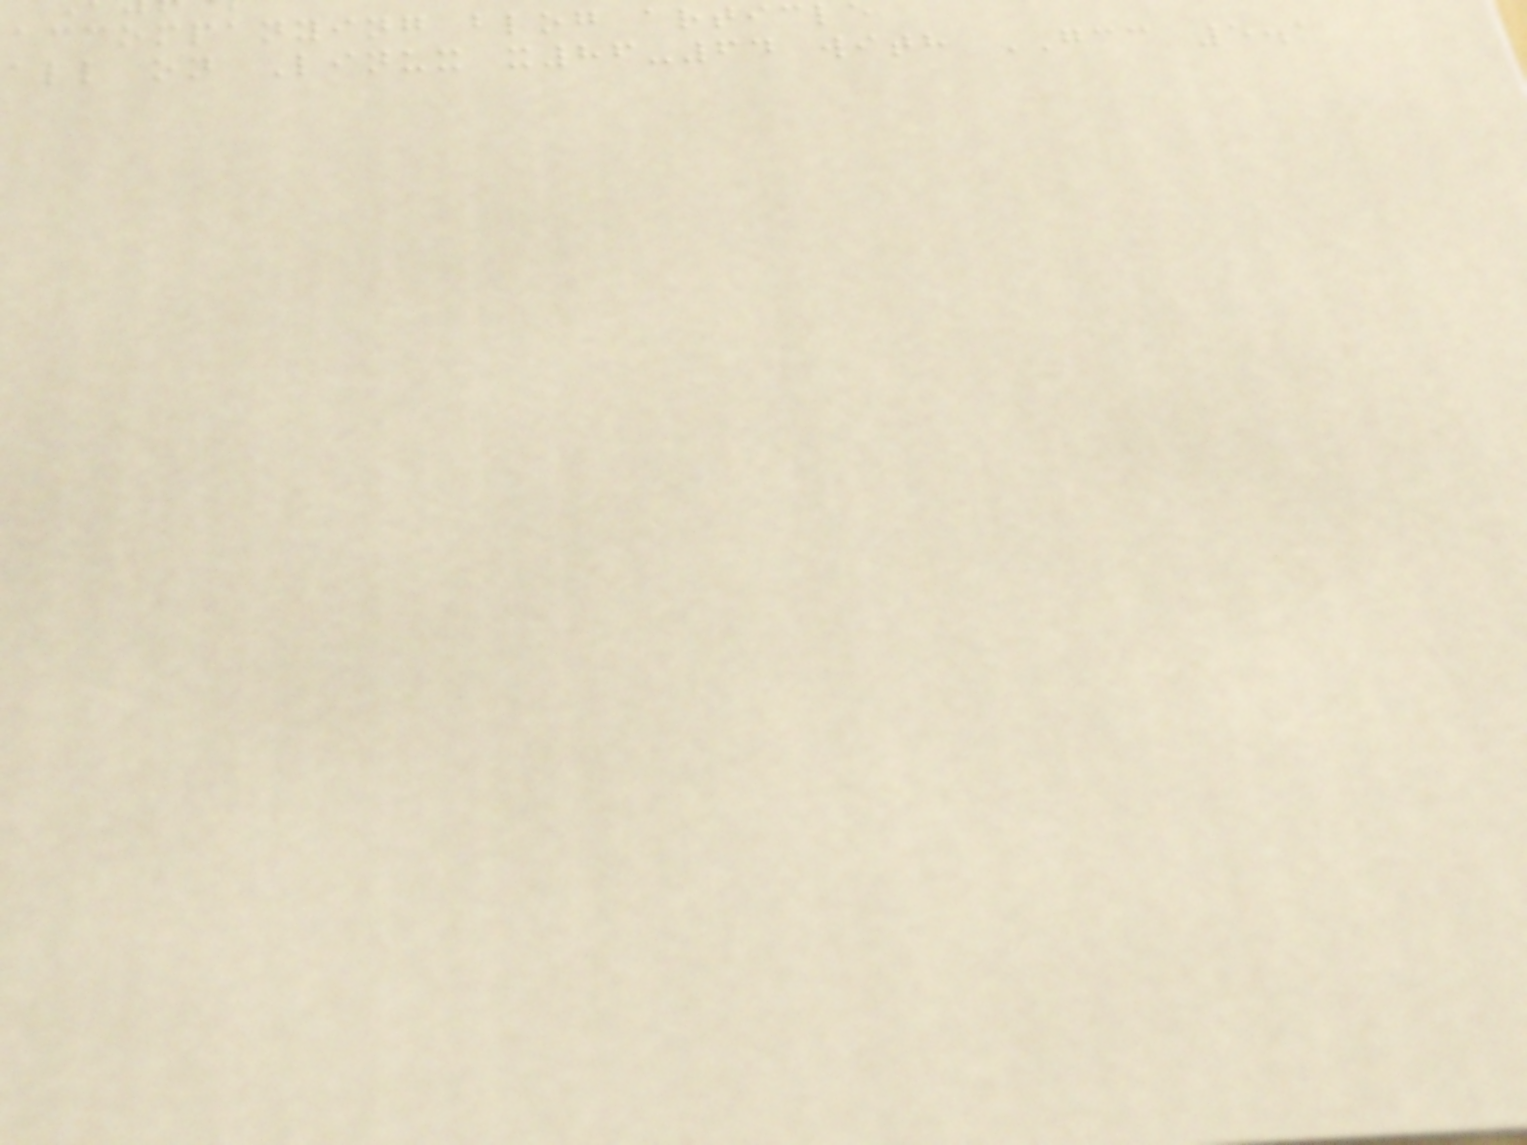accompanying blog artic
all on Linux x86-64 with GCC 5.1
